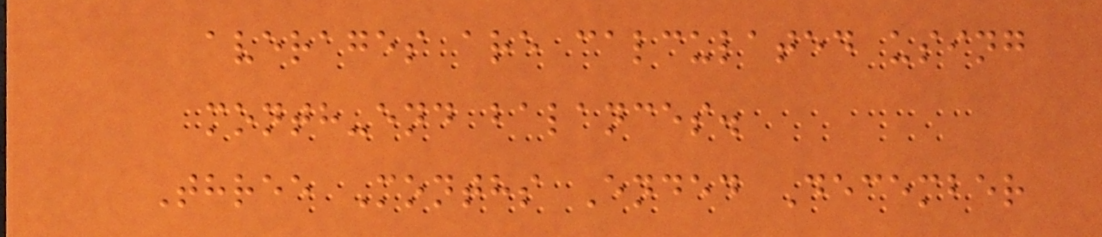averages are calculated using
month-end balances.
Three Months Ended December
